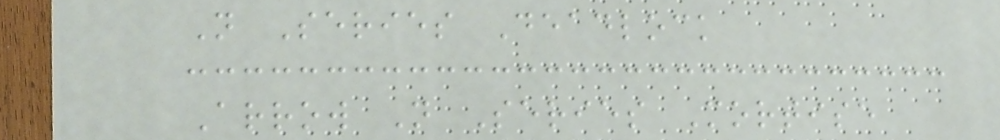N Series Deadlock
Arrow N Series Mortise
